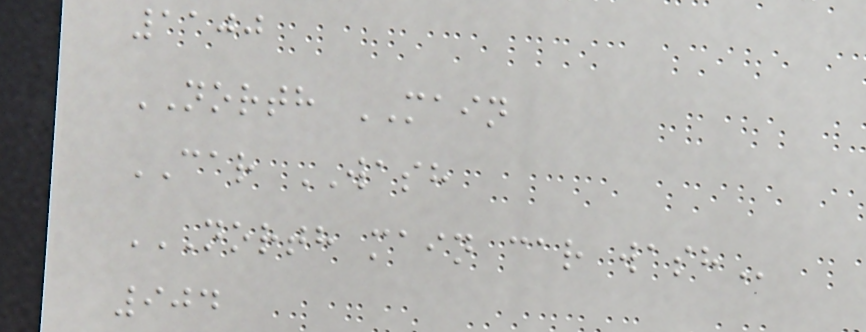1100
NORTH MAIN
CAR WASH
NORTH MAIN CAR WASH
904
